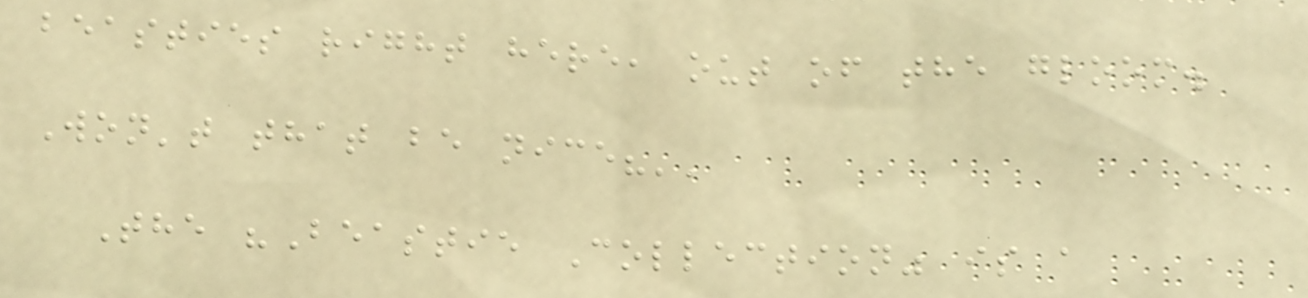beasties right here, out of the gloom.
Won't that be nice?''
The "Beastie Collection" is a
